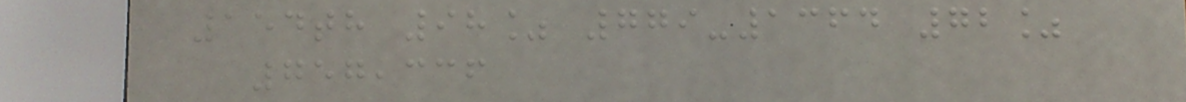154th 98% 779-1364 72%
757,336
